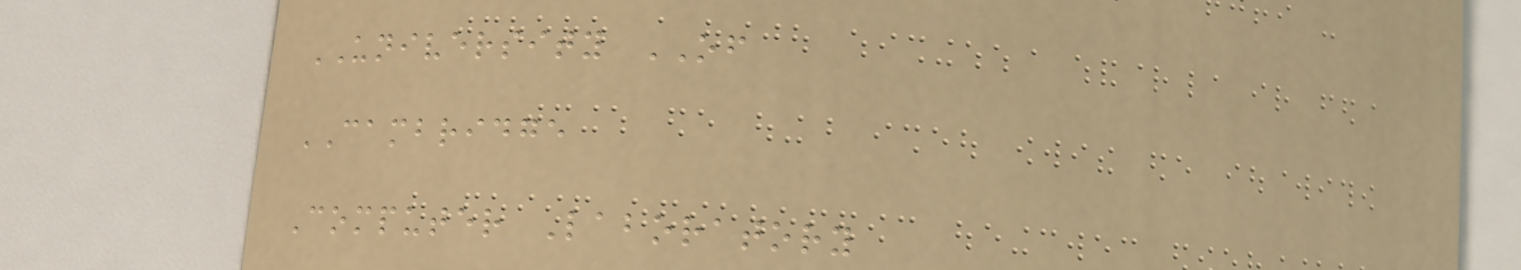UNIVERSITY OF
CAMBRIDGE
Computer Laboratory
